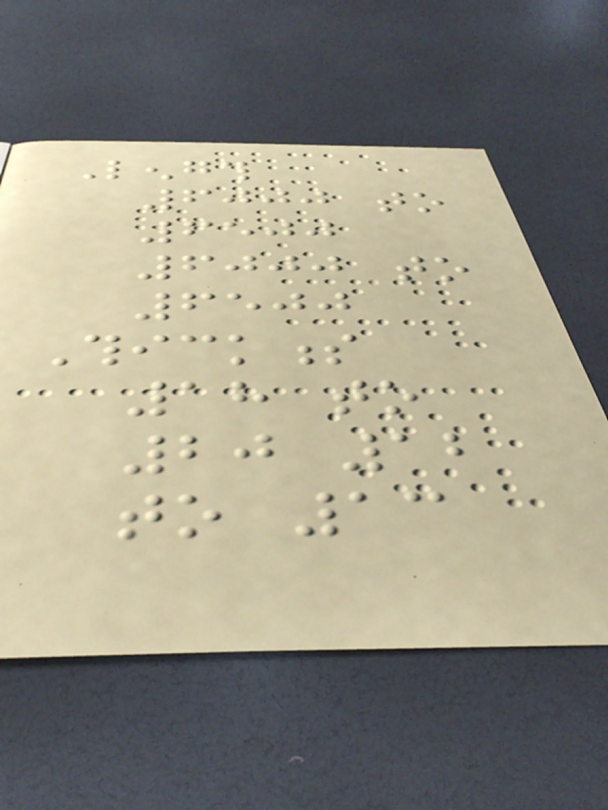Length
6000 to
6500
6000 to
6500
Thickness
18 to
20 12
to 13
